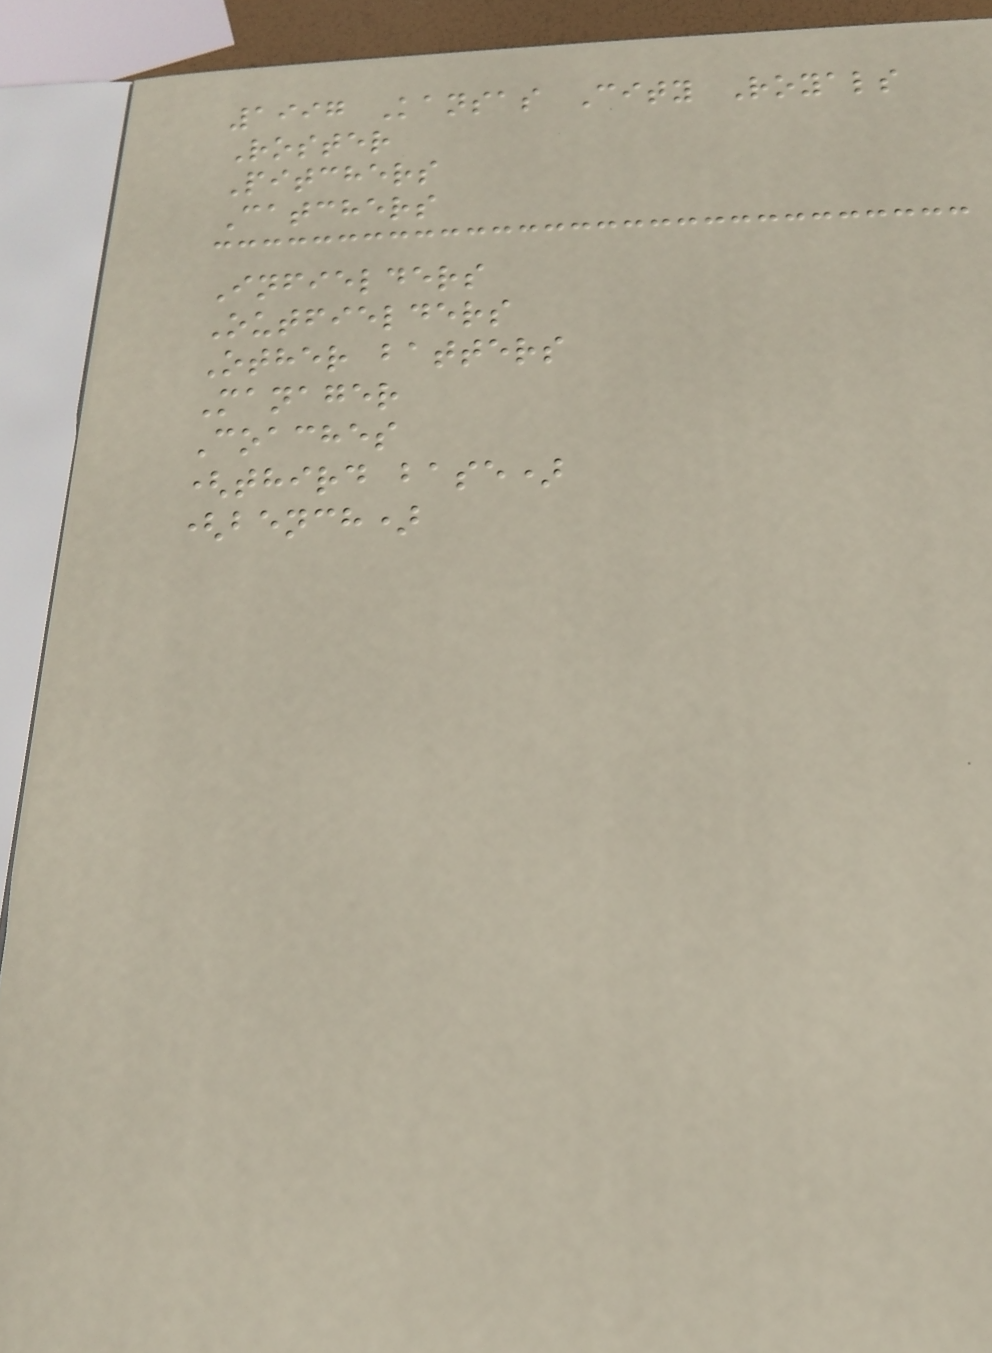1997 Kansas City Royals
Roster
Pitchers
Catchers
Infielders
Outfielders
Other batters
Manager
Coaches
(third base)
(bench)
